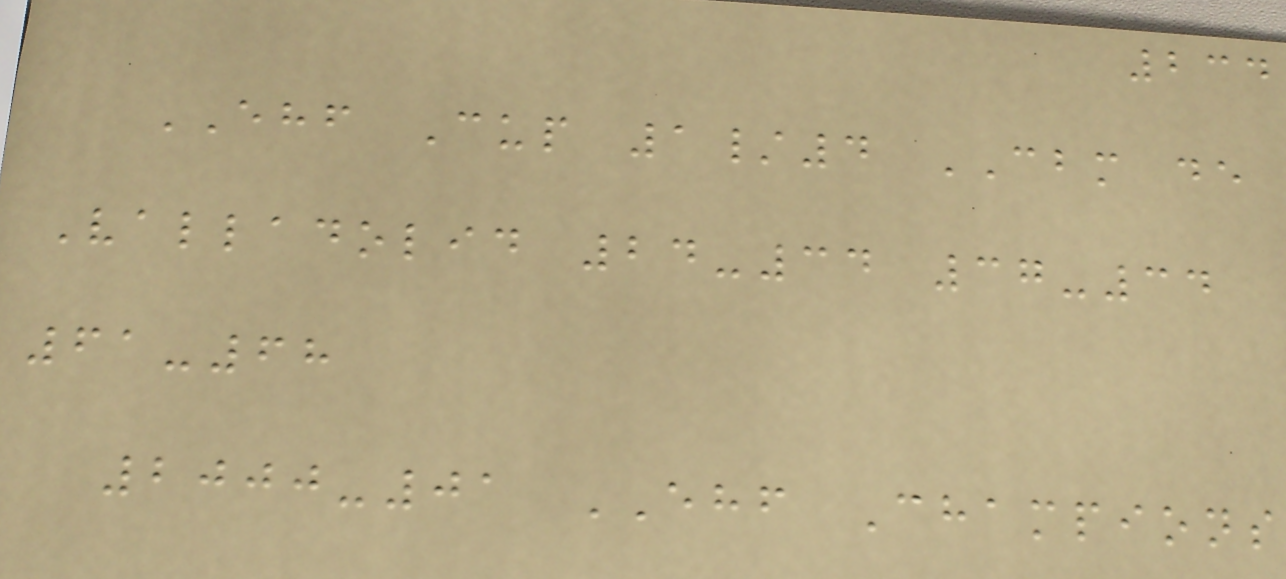234
EHF Cup 1/4 CBM de
Valladolid 24-34 37-34
61-68
2000-01 EHF Champions
